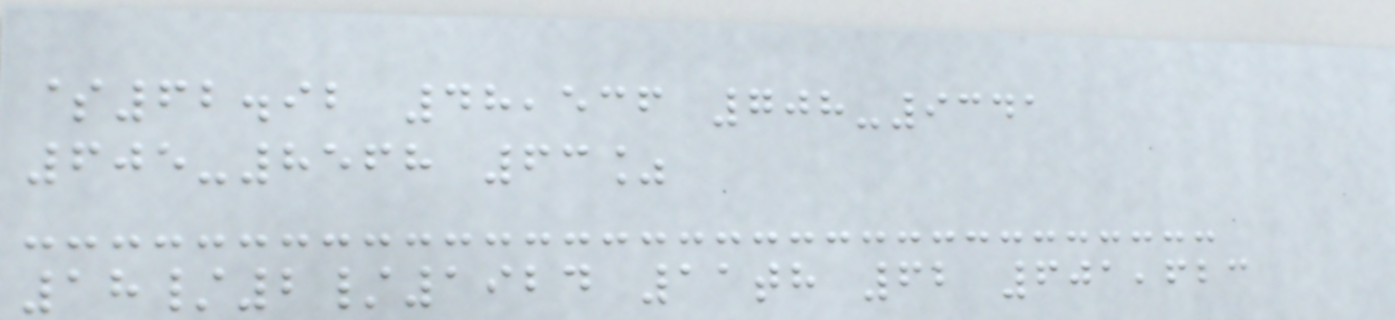$62.92 48,536 708-9341
605-8568 63%
18/2/1924 11th 62 601,623
